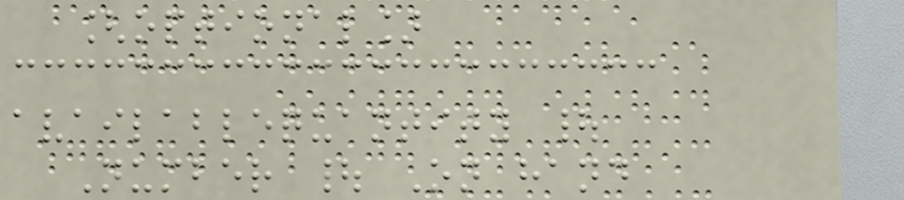[optional]
availablequantity |
Number | On hand
